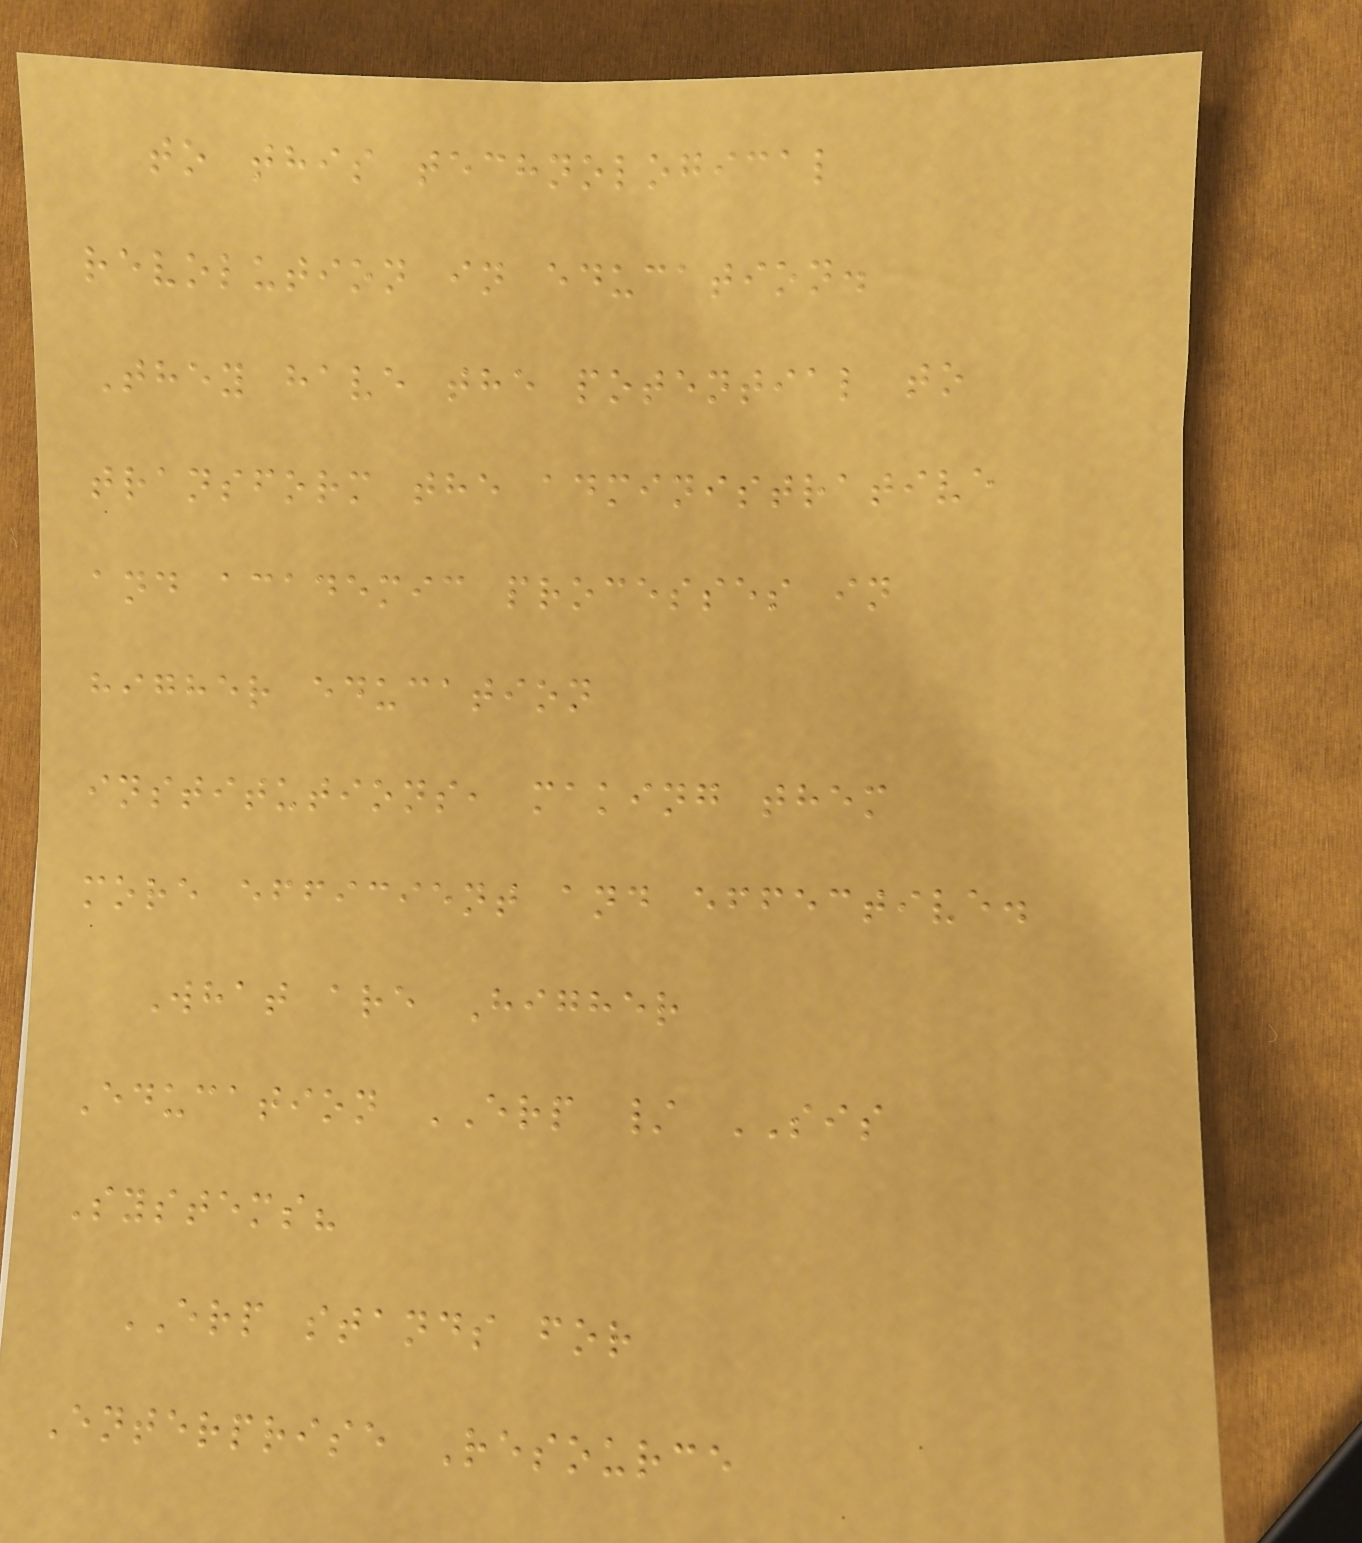to this technological
revolution in education.
They have the potential to
transform the administrative
and academic processes in
higher education
institutions, making them
more efficient and effective.
What are Higher
Education ERP / SIS
Systems?
ERP stands for
Enterprise Resource
